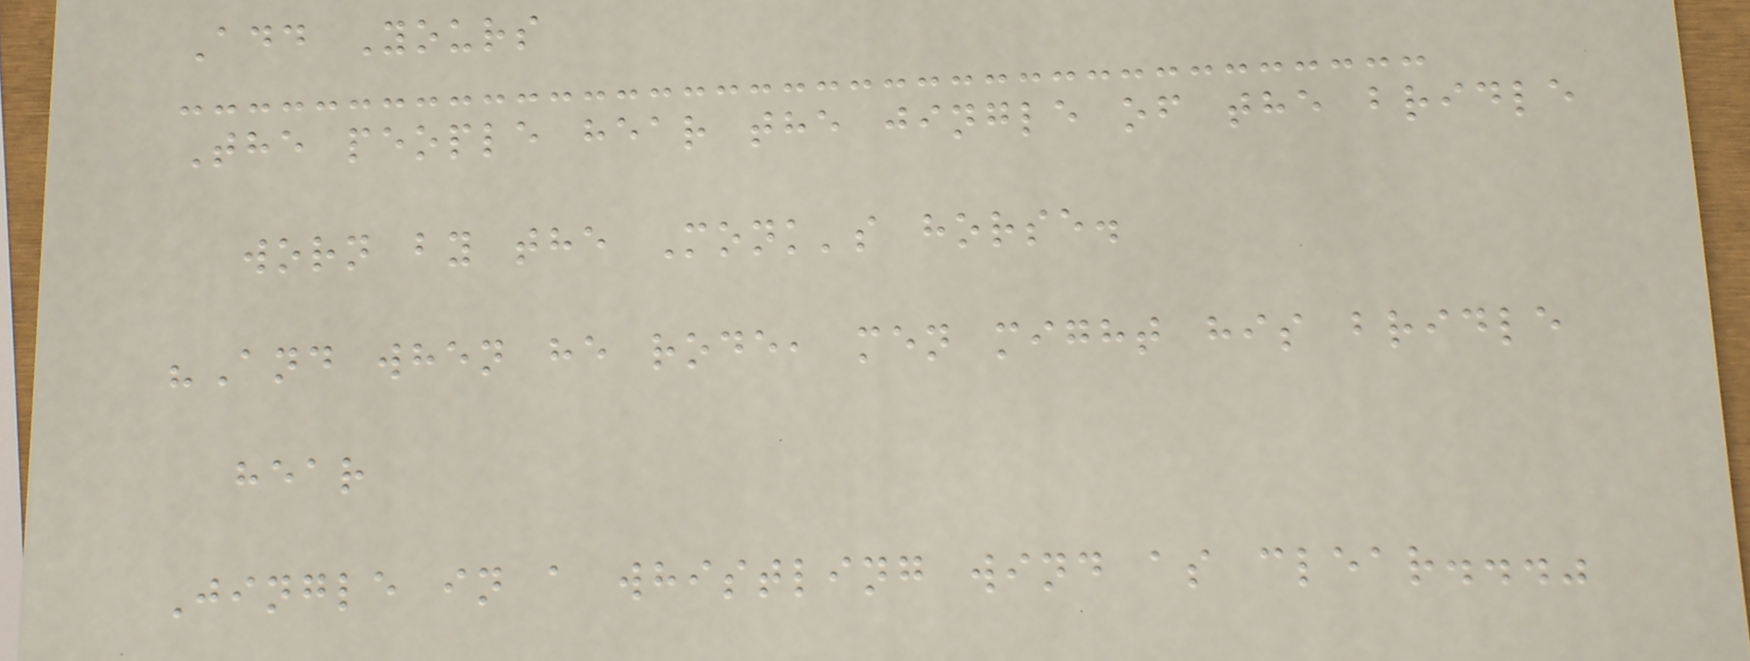Add Yours
The people hear the jingle of the bridle
worn by the Monk's horse.
"And when he rode, men might his bridle
hear
Jingle in a whistling wind as clear..."
